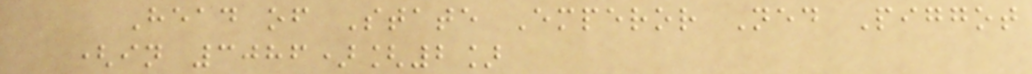Head of State Emperor Ned Piggot
(in 3086)[2]
